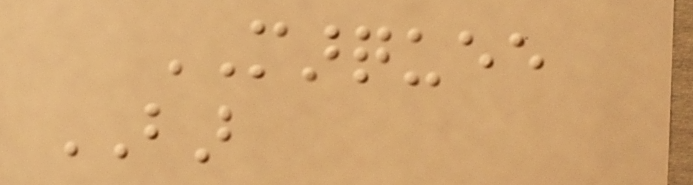MARQUEE
BAR
